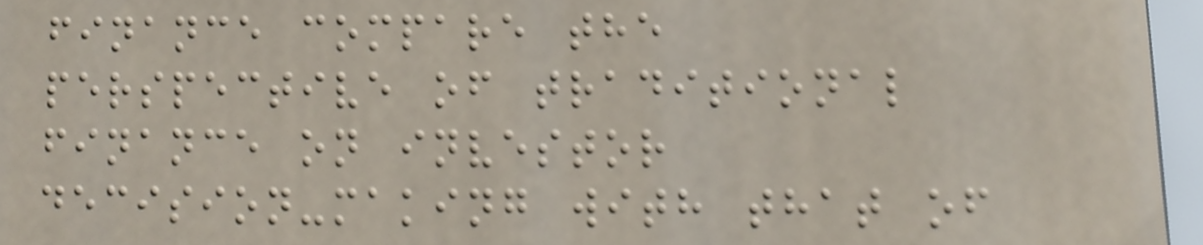finance compare the
perspective of traditional
finance on investor
decision-making with that of
